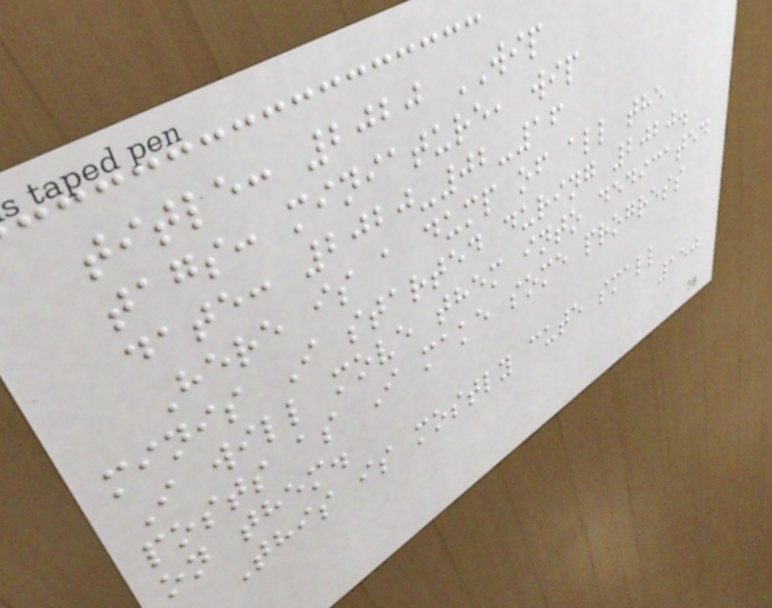title: 2020 WIP
tags: miniature, wip
date: 2020-02-16
Here is a dump of all the
minis I started during 2020.
I will move them into dedicated
posts as I make some progress
on them.
This is mostly cute small
150
